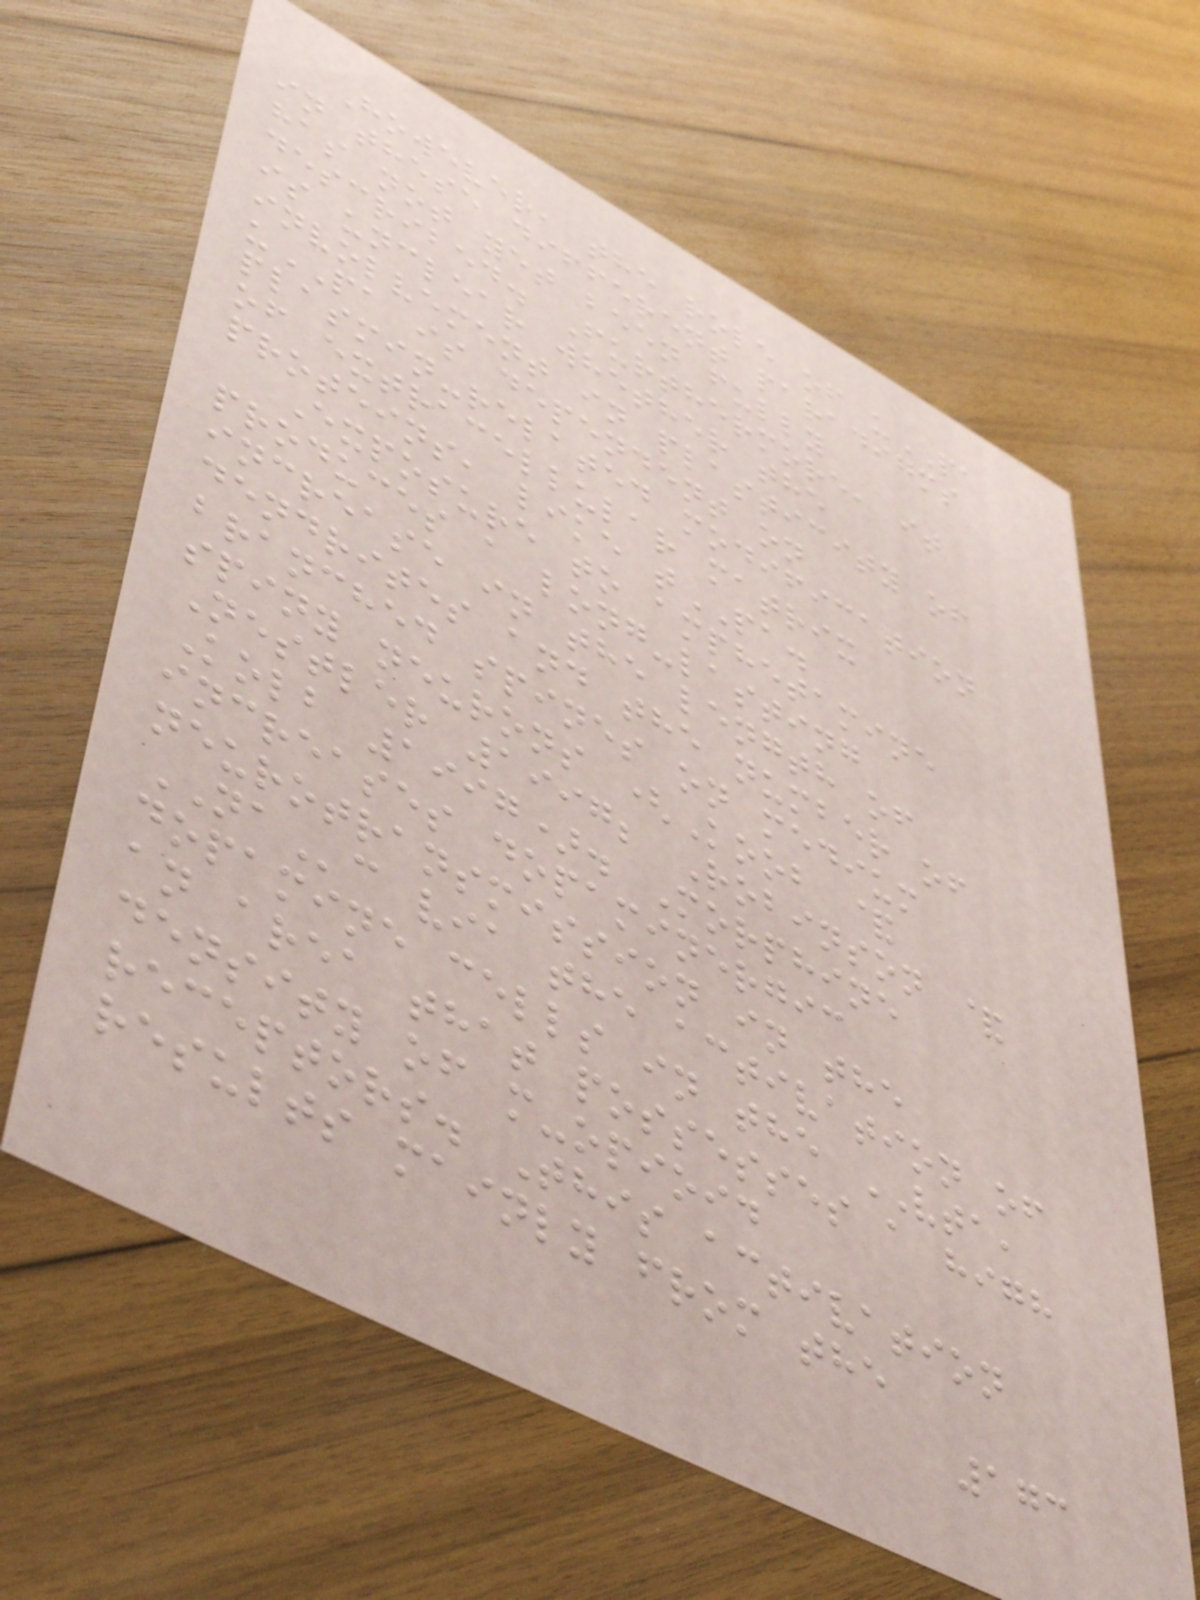However, the role of uPA
in these different paradigms
has not yet been fully
described. Furthermore, it
is unclear whether the
involvement in plasticity of
uPA is dependent on
plasmin-related modification
of extracellular matrix
proteins, like tPA.
Exposure to amphetamine
produces a long-lasting
increase in the length of
dendrites and the number of
branched spines on medium
spiny neurons (Koob &
Nestler 1997; Robinson &
Kolb 1997). Morphine
increases dopaminergic
neurotransmission in the
NAc via the activation of
dopamine cells in the VTA,
an area that possesses a high
density of m-opioid
receptors. This activation
results mainly from the
173
